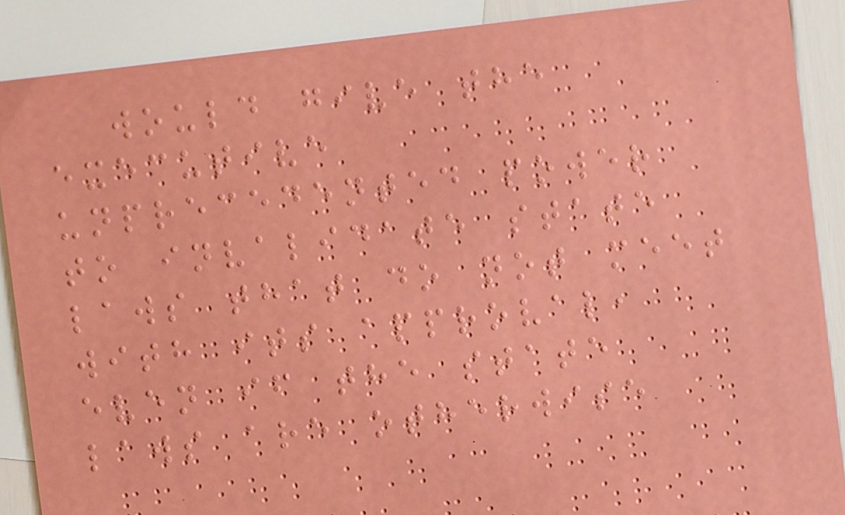would give the
executive
unprecedented power
to invalidate state
laws that do not meet
with its approval,
even if the state
laws are otherwise
